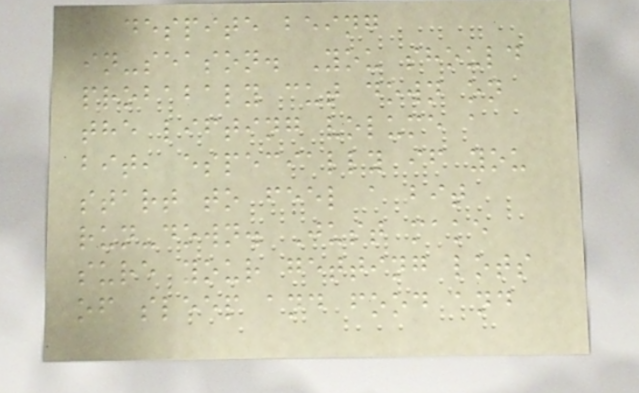despite being
in-season. You should
probabaly cut down on
the lifting volume a
bit, especially if you
start to feel a bit
run-down. Just make
sure your getting lots
of sleep and food and
